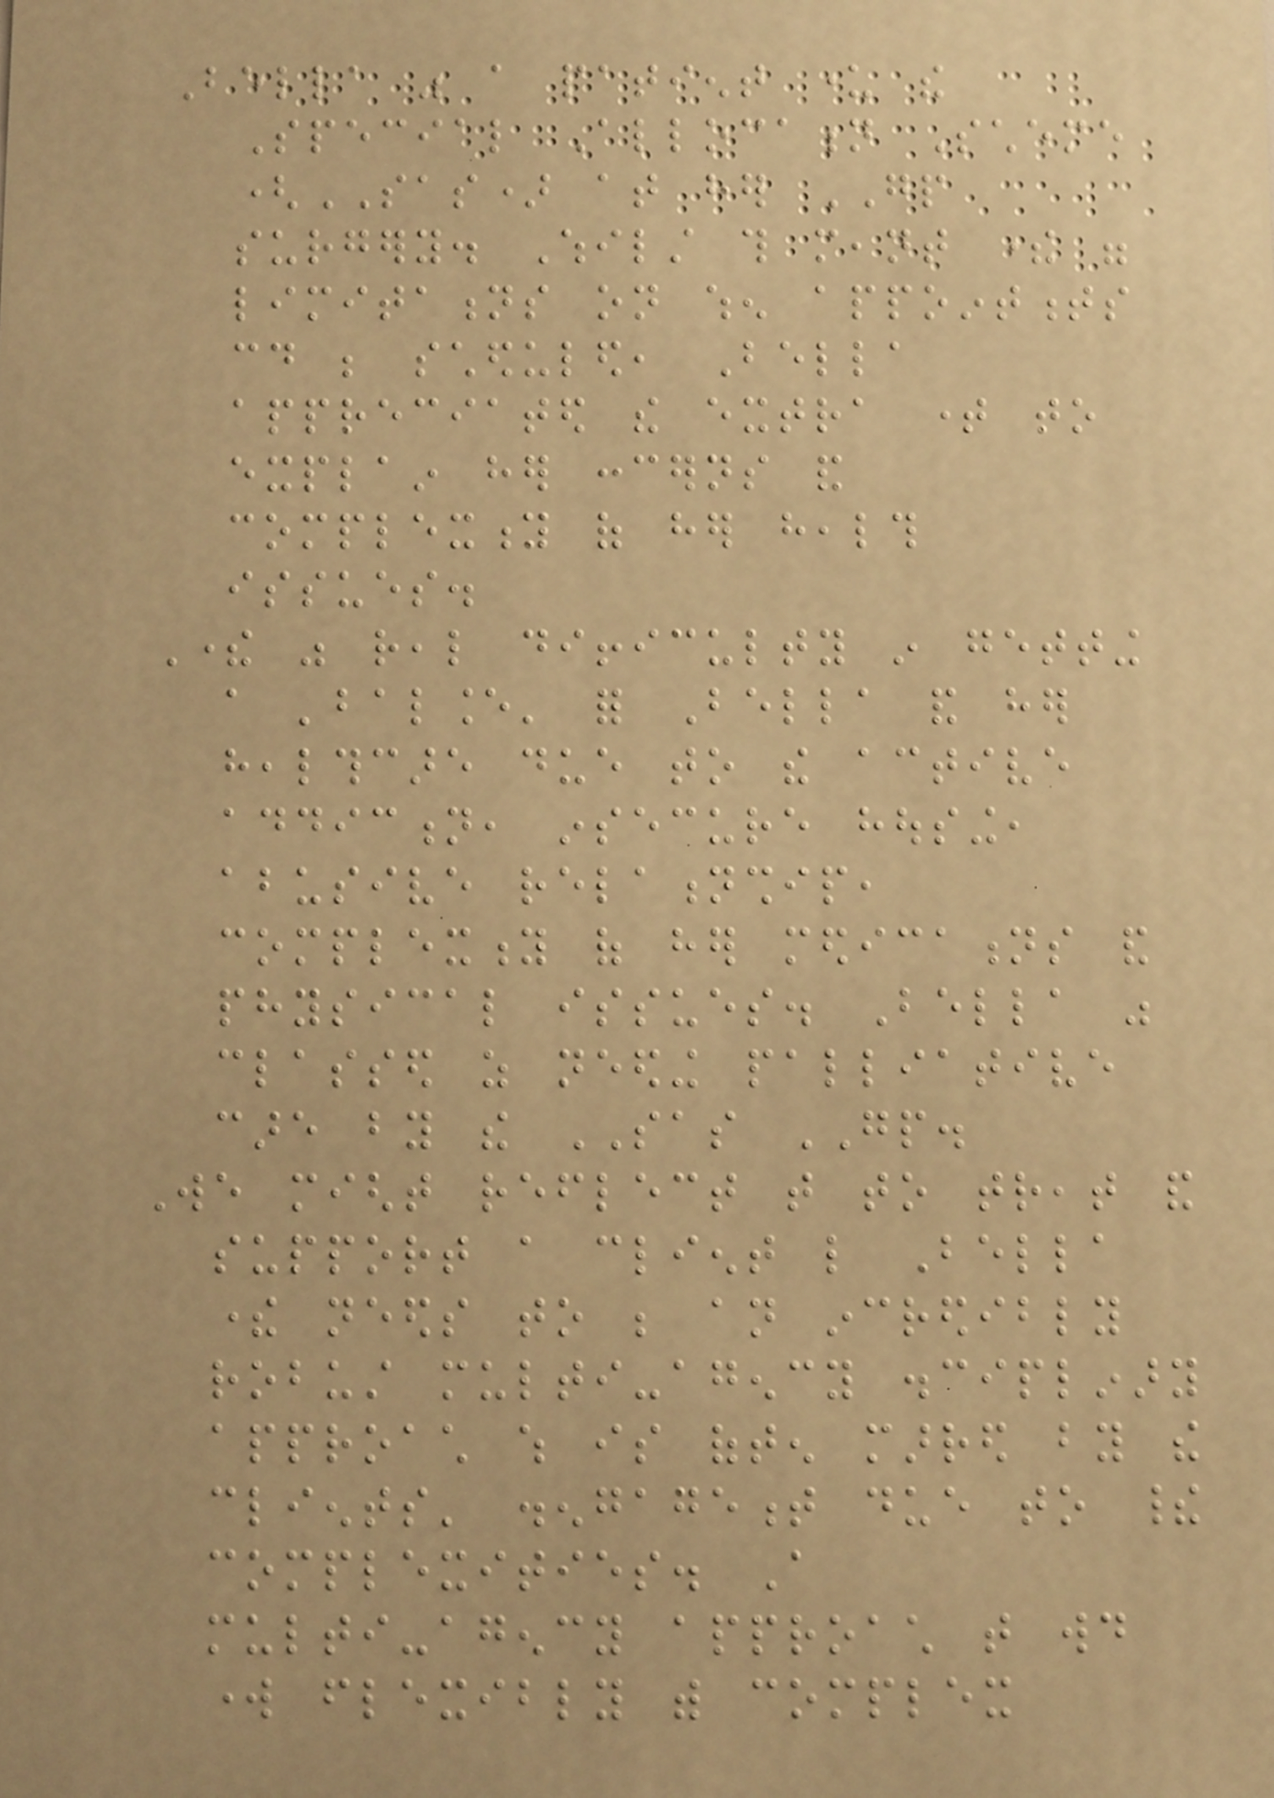Bella was a patient under the
Special Allocation Scheme
(SAS) at her GP
surgery. Whilst this meant there were
limitations on when appointments
could be scheduled, Bella
appreciated the extra time to
explain her concerns and
complexity of her health
issues.
There was real difficulty in getting
a 'balance' for Bella and her
healthcare due to the active
addiction, insecure housing,
abusive relationship,
complexity of her medications and
physical issues. Bella was
classed as needing palliative
care by the SAS GP.
We might reflect that to treat and
support a client like Bella
there needs to be an incredibly
robust multi-agency disciplinary
approach which is often marred by the
clients' disengagement due to their
complexities. A
multi-agency approach that would
work flexibly with complex
